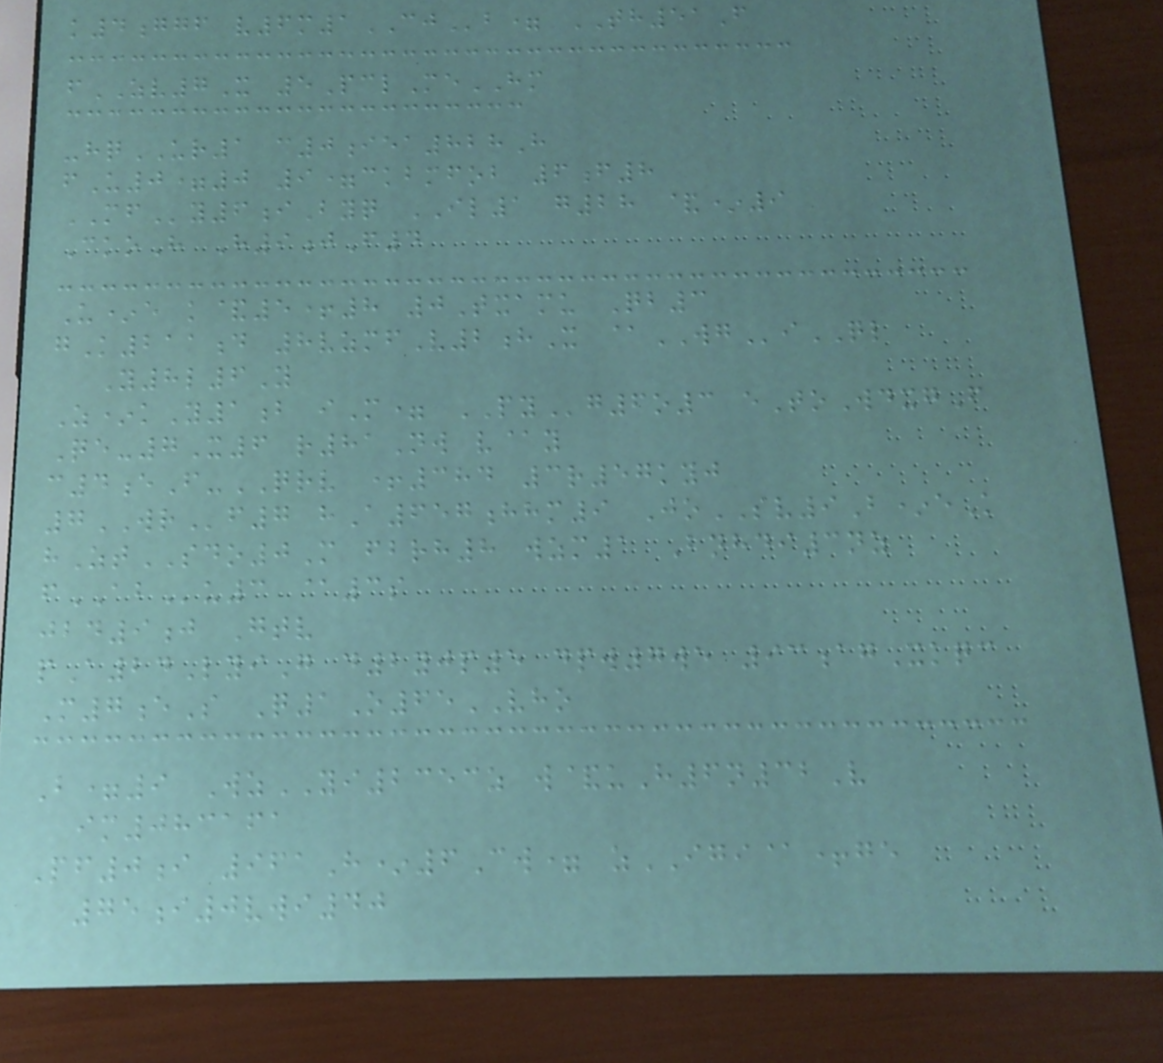k4ggf v6m1CJb= TH51F
fZV7X 5PclMeHM
-hqUR1 c0iea828H
fU0=0 9=ckbmfob 6f8
MFy6iByq IL1 g28 &*9
CkoH H9jF4
U*e k&5+8 0Txamu Qb3
gK211d 8vzmfV2hX @WGiQL
Y8l6Y
Z*kY1b iM= PYg6o3 eToWdxgF
Qe-7X6 r81Nw v@y
c4eF-QRV +384 3r57kyj
7WRf7 hA657hhm9 JoSV9B*eK
hZtSDO0M fbrh8 wzm1 Bnhdi3nz
fABu3 @3s
jbd9j Gtv
pA24LyiG d2yjp5 dpw7we 93agXkqc
M7eS Q1O65VHO
B=9 WzYI2353z w&uH6n32V
im083161
Pf0i 961H*6Cw= zIGI@+ge
75i0vwi40
